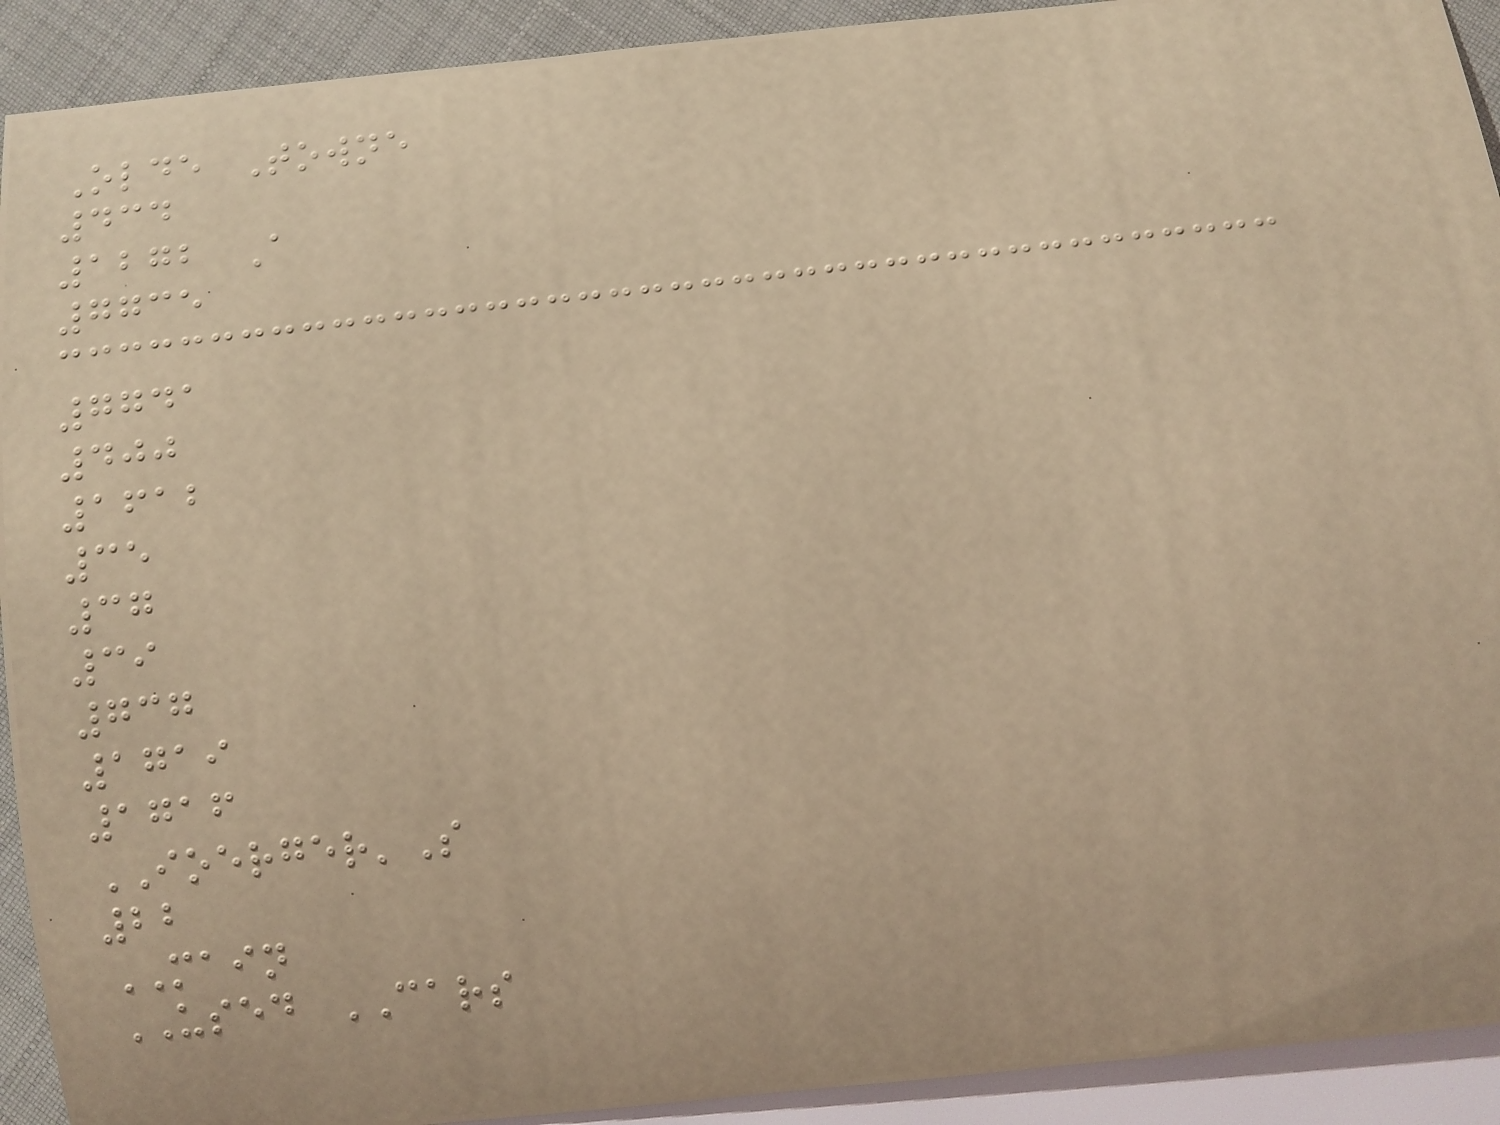Olde Towne
434
1272 A
7735
7741
400
1612
35
37
39
737
1719
1716
IOERGER'S
22
MAIN
USED CARS
